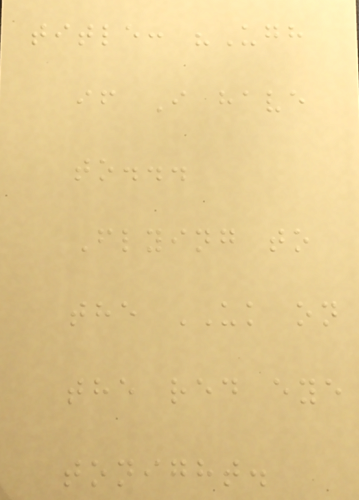title: "Ugh
if I have
to...
Flying to
the UK on
the red eye
tonight.
